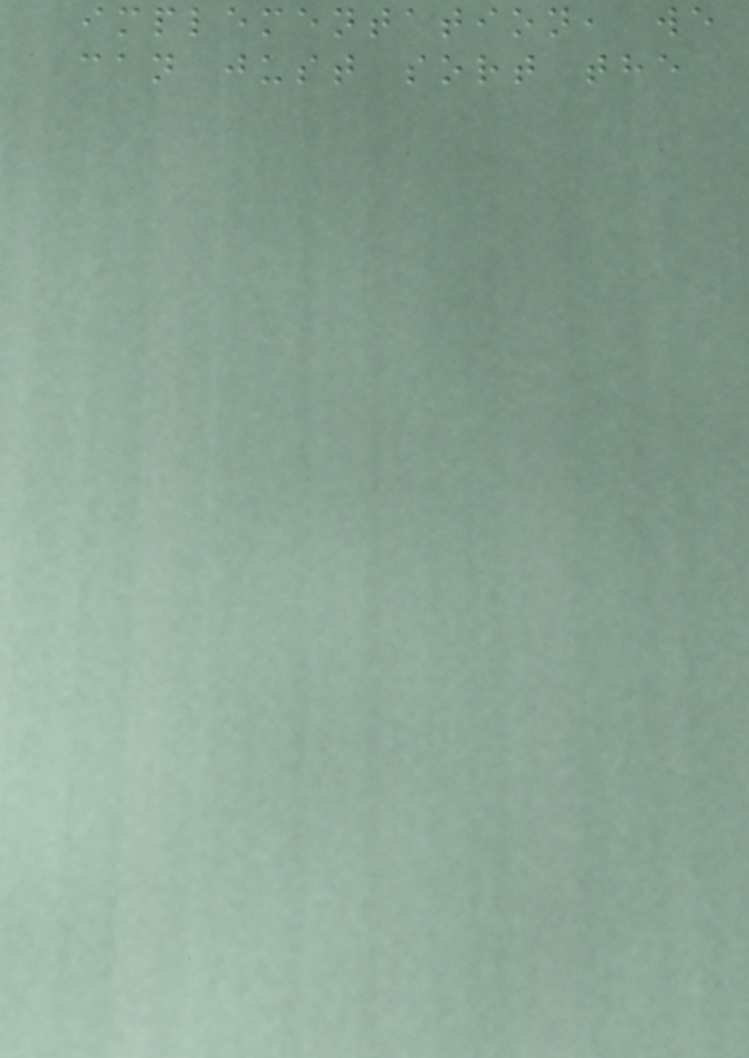implementation, we
can just sort the
